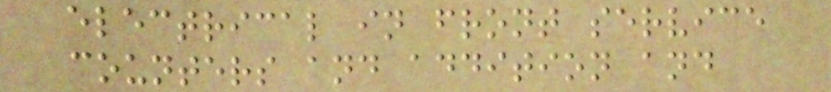electrical in front service
counters and addition and
